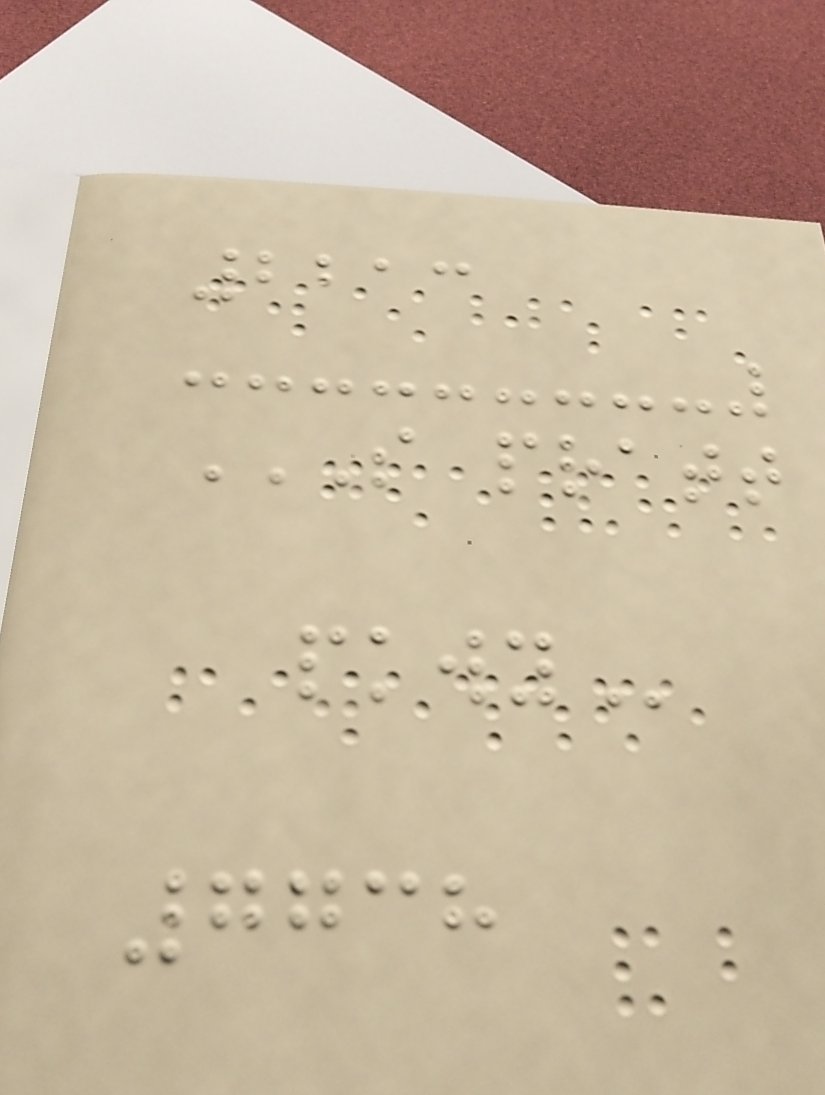2213
S PRATT
PKWY
7738
